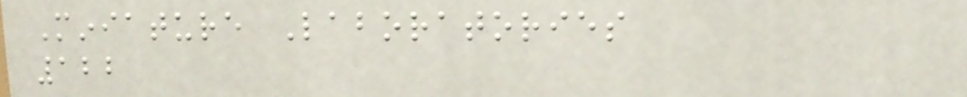Miniature Laboratories
122
